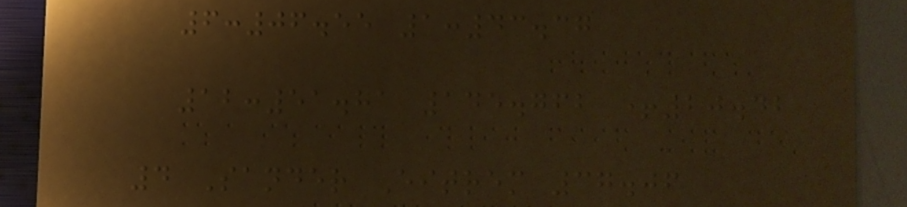6:06.55 1:43.37
12:51.81 145.762 +20.42
4 Sander Eitrem 37.06
